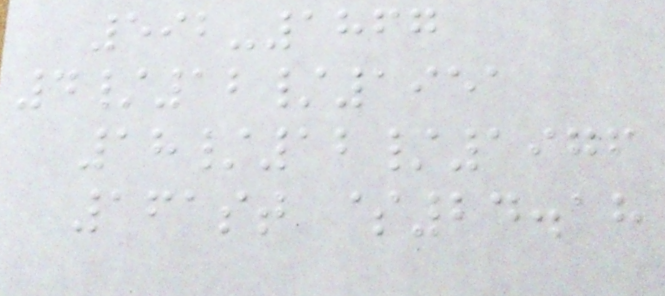592-1867
4/12/1951
18/12/1976
161st $24.18
